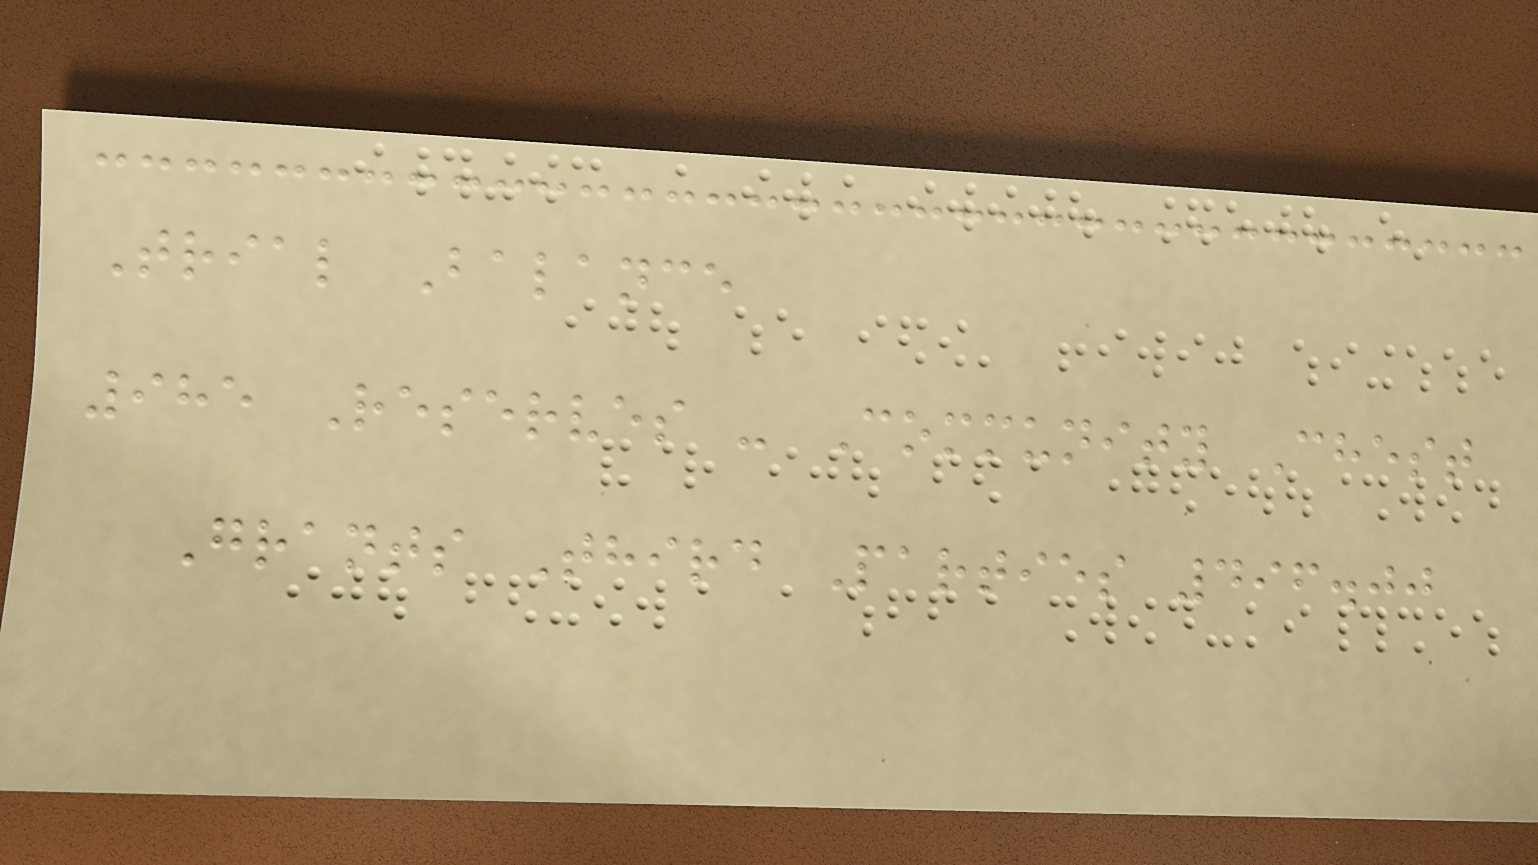Trial Balance
985 Reserves - Community Chest
Grants Third Parties 496.00
